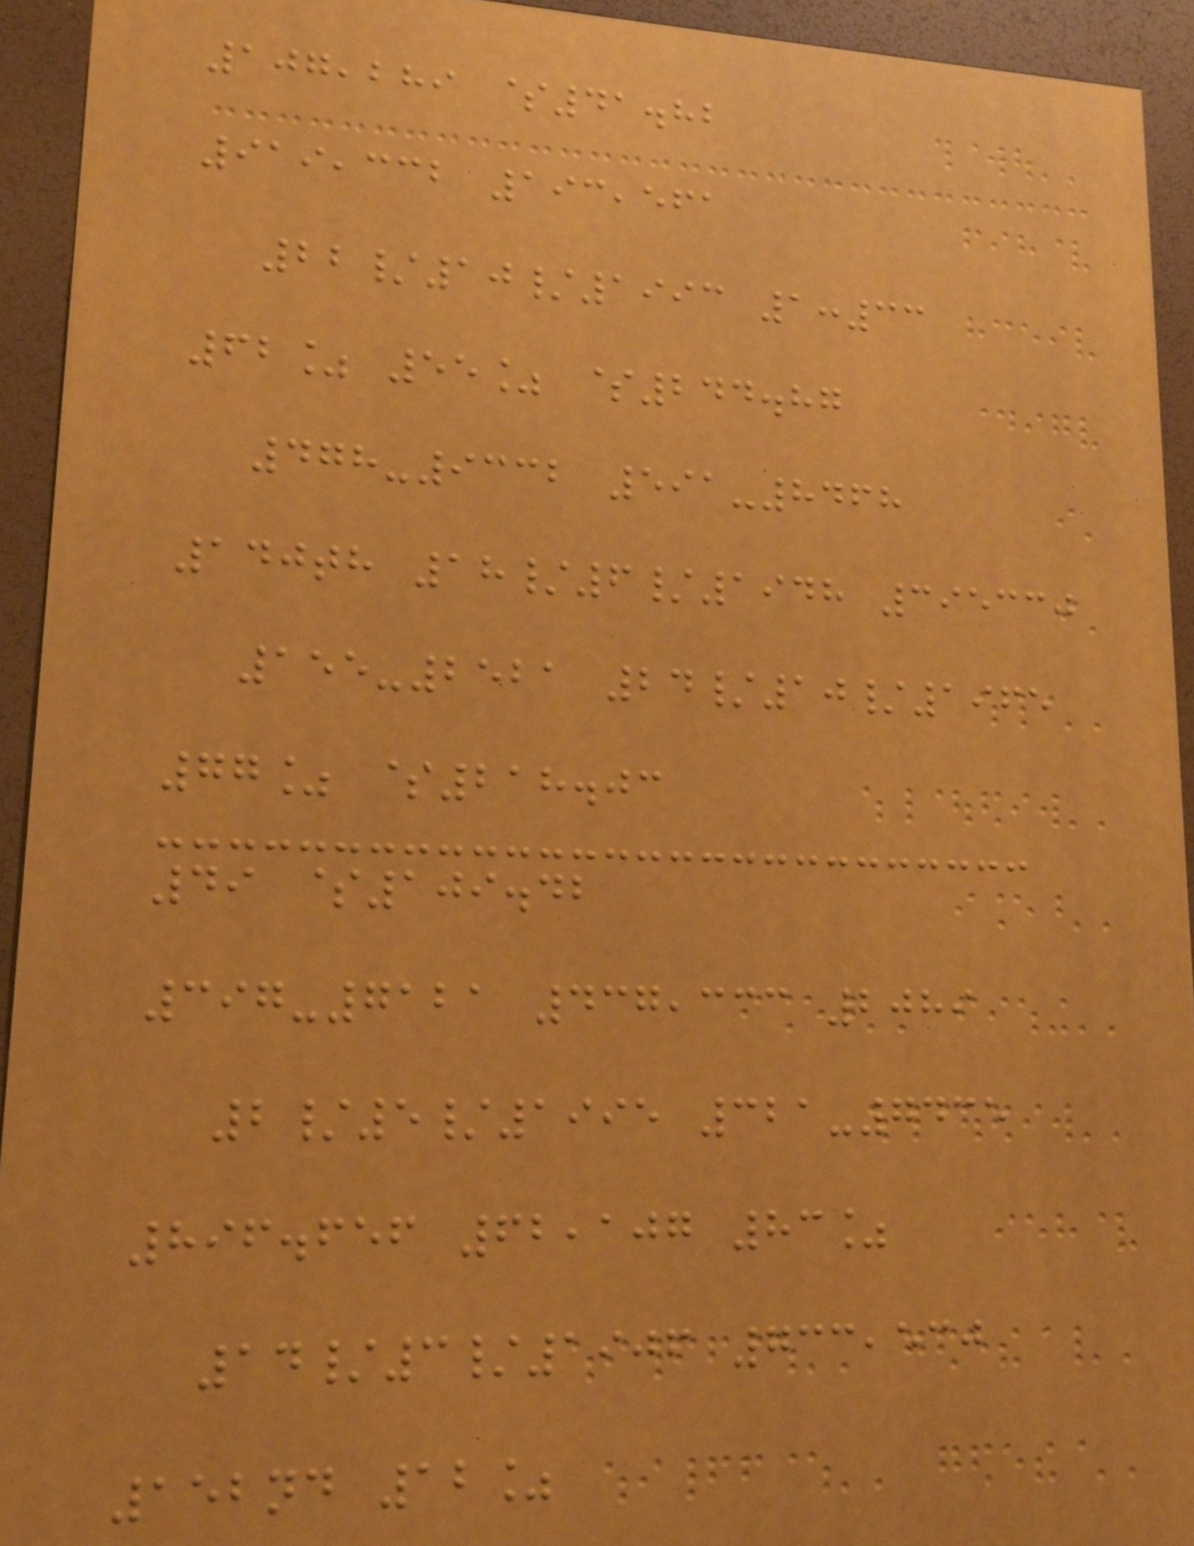107,289 $41.82
919,332 193,561
22/10/1993 1:33
62% 55% $244.87
478-9332 591-8468
140th 18/6/1948 395330
155-2521 24/10/1965
77% $218.03
49 $109.42
397-7121 437,333 2089
2/5/1995 321-7435
896.656 62,107 83%
14/3/1906 733,530
152nd 12%
